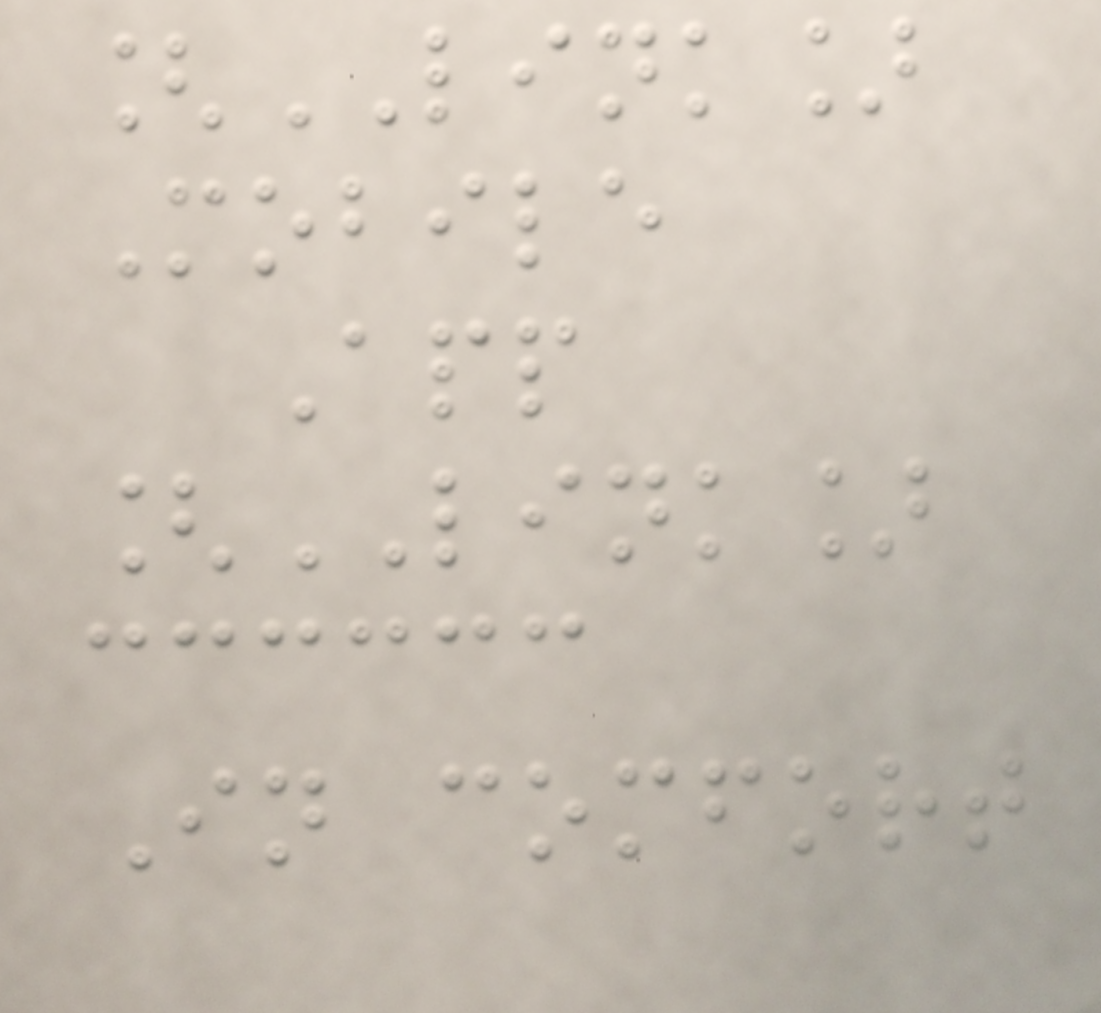[LINK]
Mobile
App
[LINK]
In comfort
